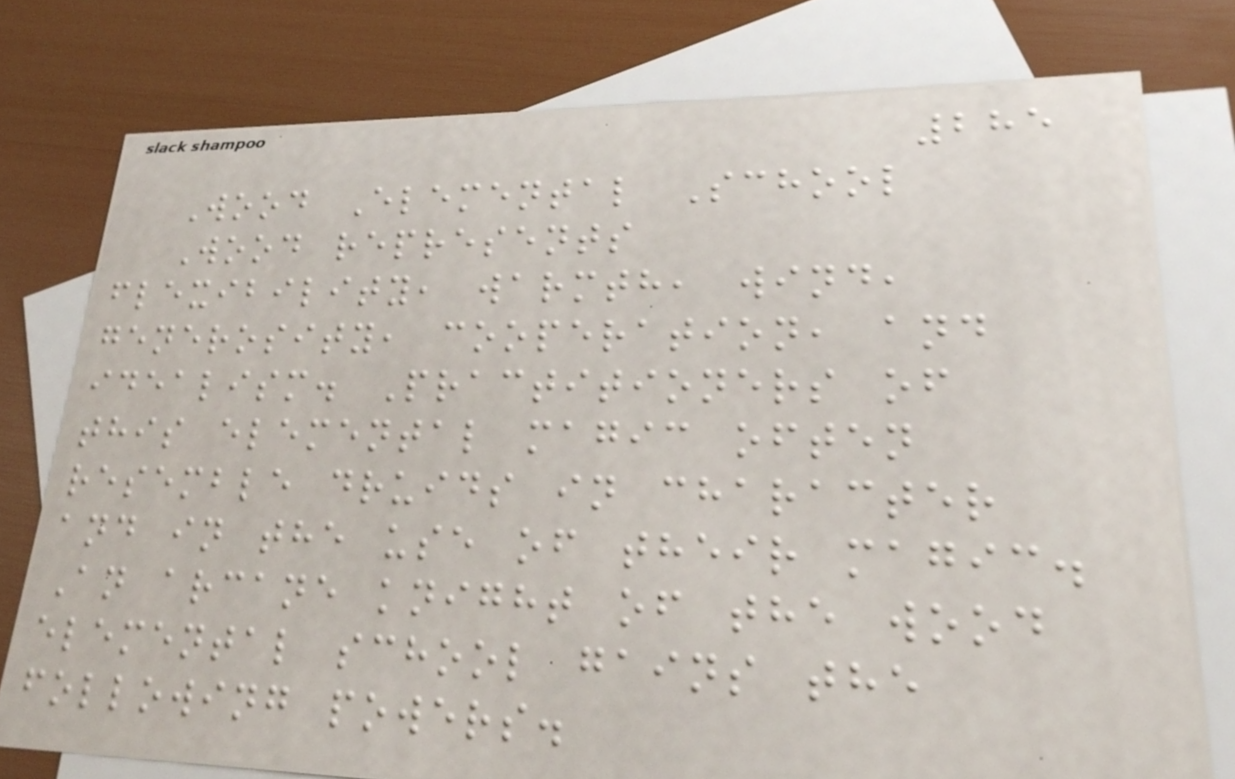285
Wood Elemental School
Wood represents
flexibility, warmth, wind,
generosity, cooperation, and
idealism. Practitioners of
this elemental magic often
resemble druids in character
and in the use of their magic.
An arcane knight of the wood
elemental school gains the
following powers.
